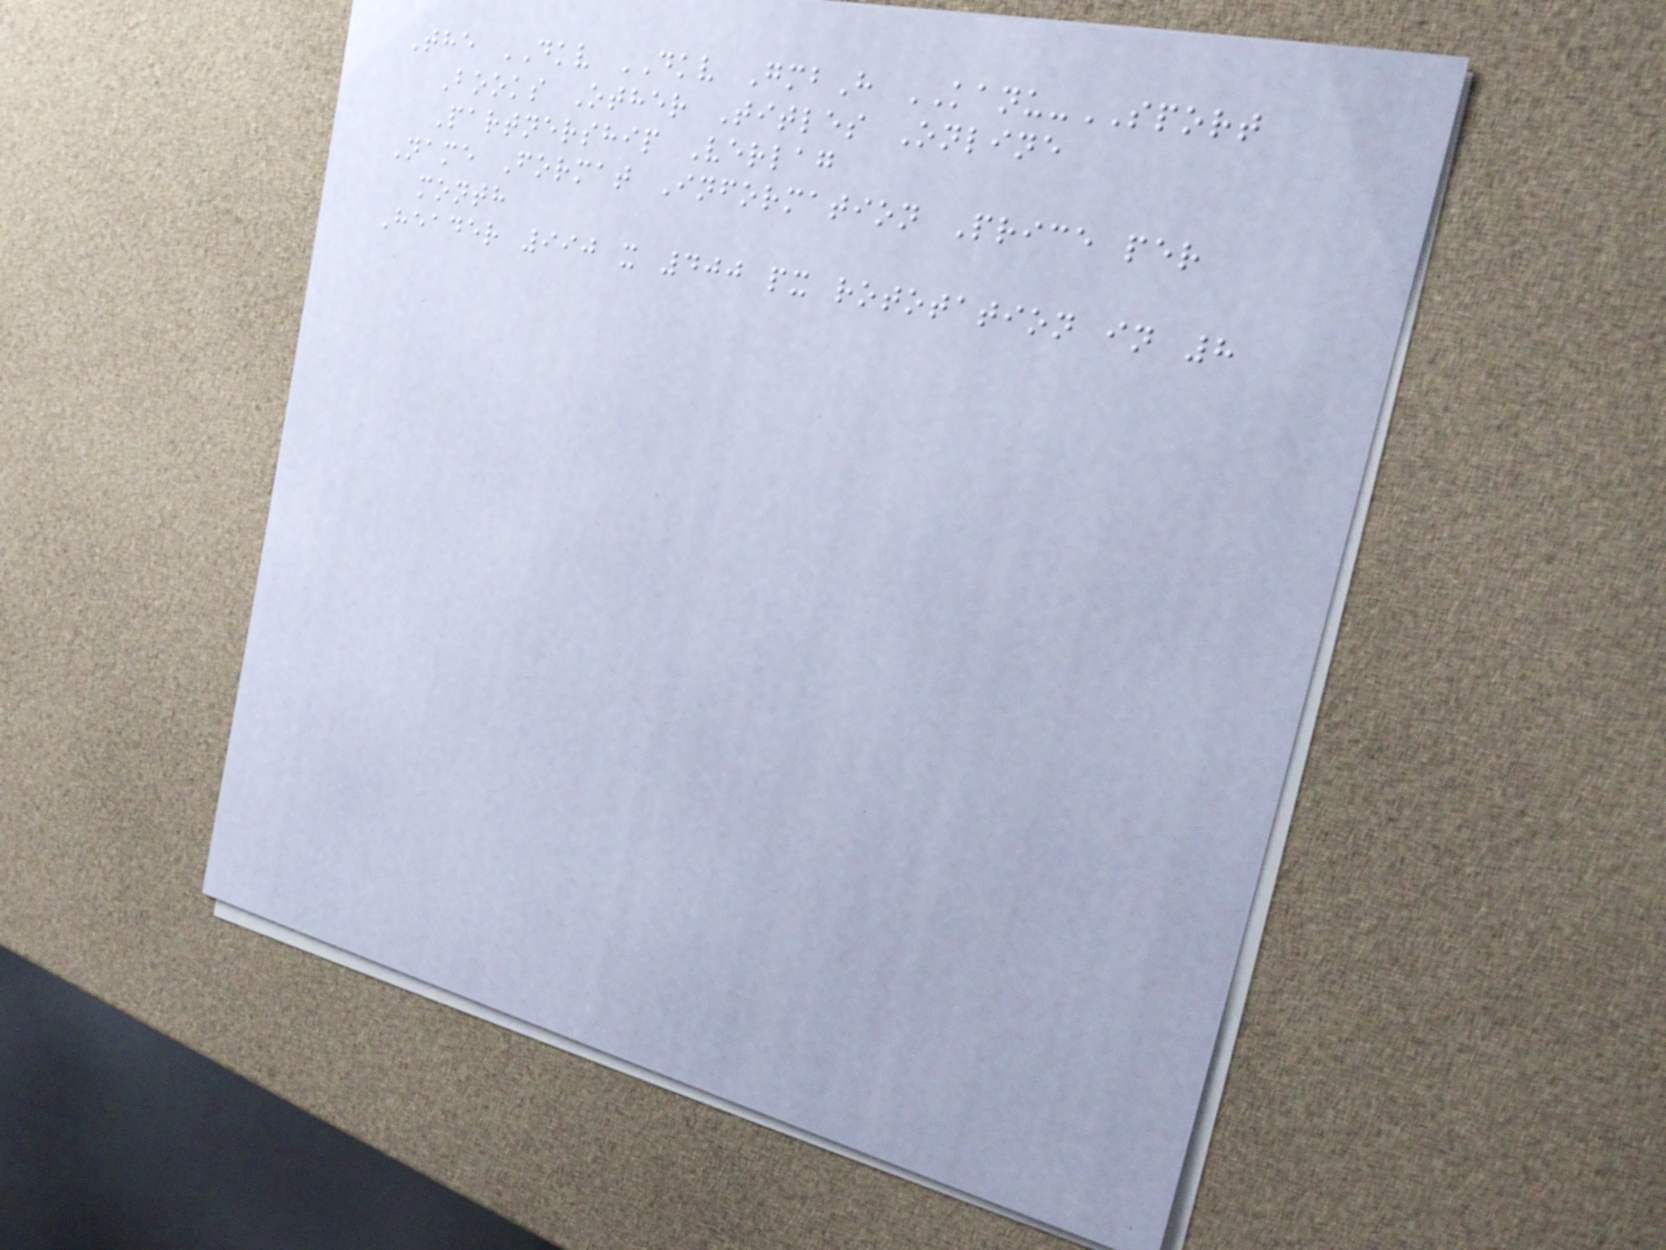The DKV DKV GmbH KANU-SPORT
Books Other Titles Online
Partnership Verlag
Name Format Information Price per
month
Header 990 x 400 px rototation in 8
